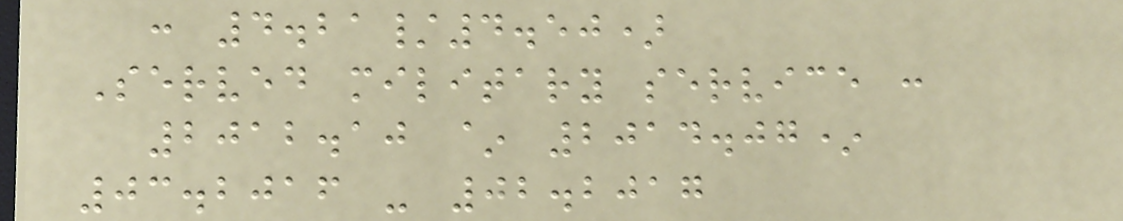: 4.21/4.50)
Served military service :
2012.10 ~ 2014.07*
03.2016 - 02.2017
